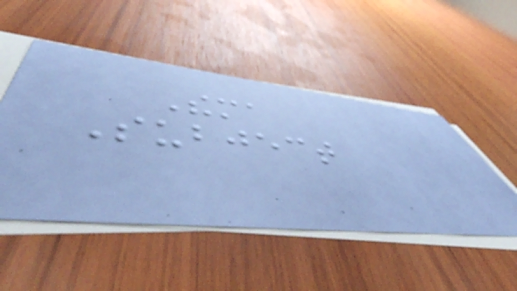Thema
Subject
